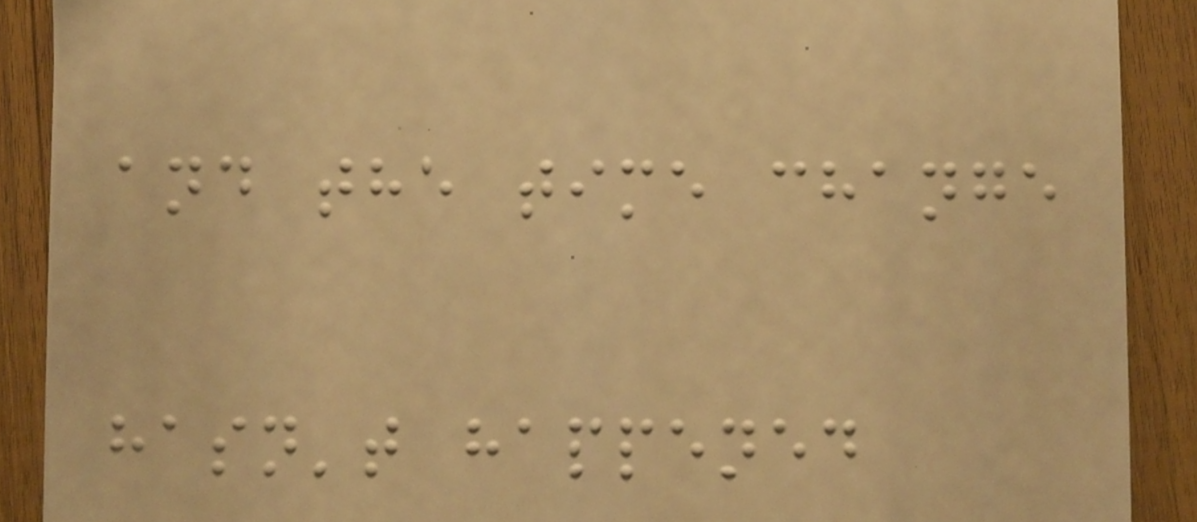and the time change
hasn't happened
